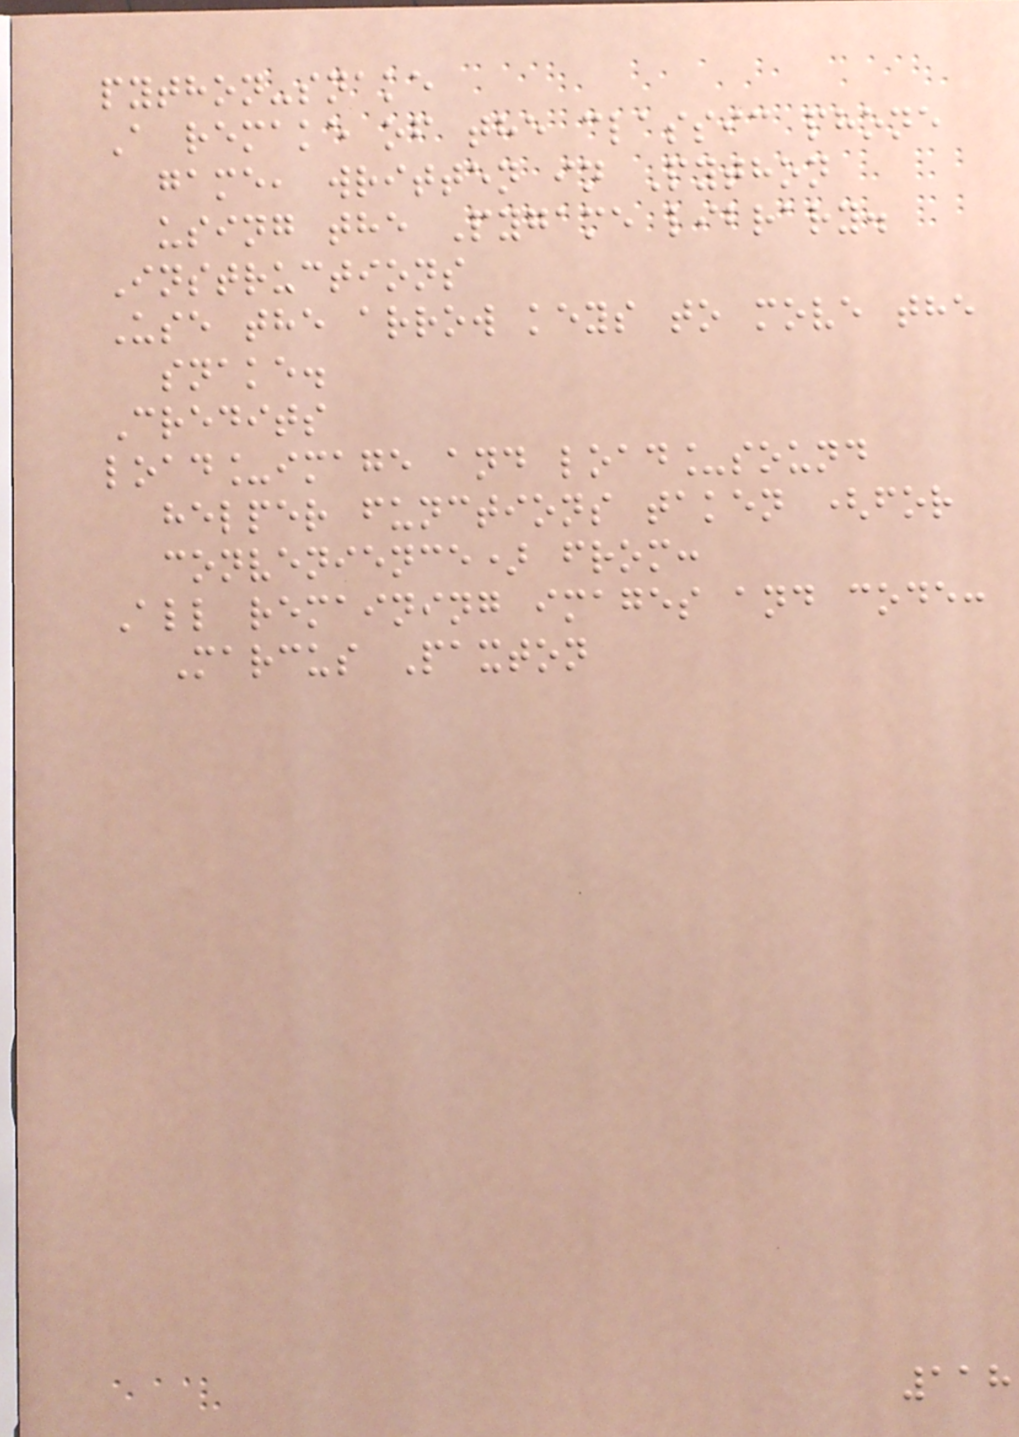python-snake
A remake of the classic phone
game, written in Python
using the Pygame library.
Instructions
Use the arrow keys to move the
snake.
Credits
load_image and load_sound
helper functions taken (for
convenience) from:
All remaining images and code:
Marcus Paxton
118
